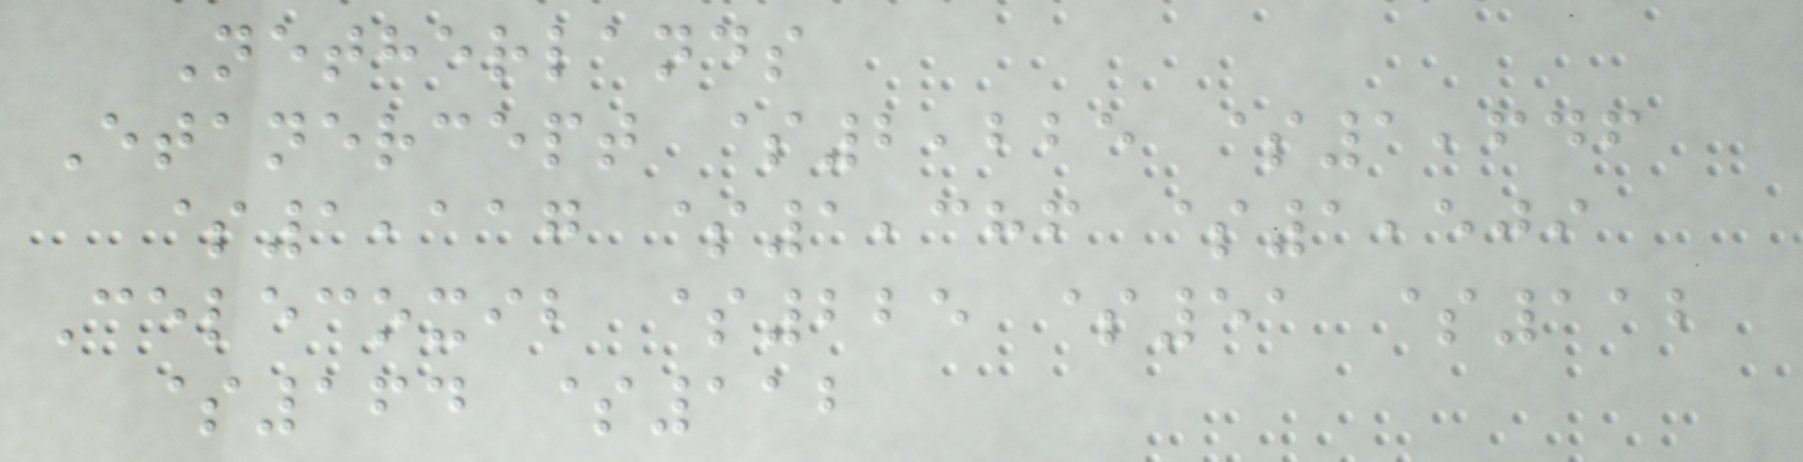Netherlands
Etanercept $2,225 $1,646
$1,117 $1,386 $1,509
Celecoxib $225 $51 $112
$164 $112
